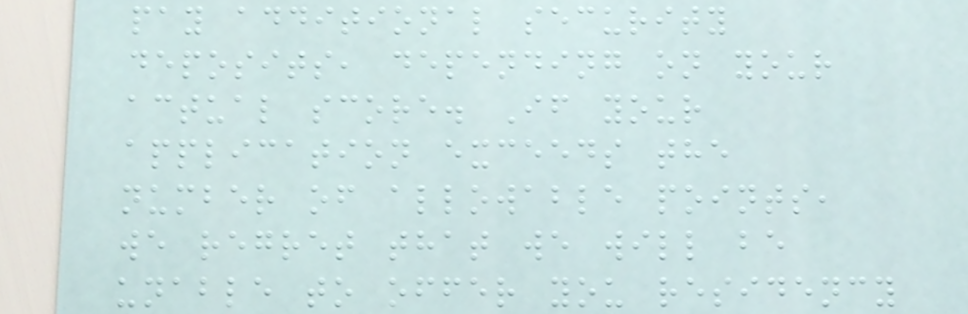pay additional security
deposits, depending on your
actual score. If your
application exceeds the
number of allowable points,
we regret that we will be
unable to offer you residency
